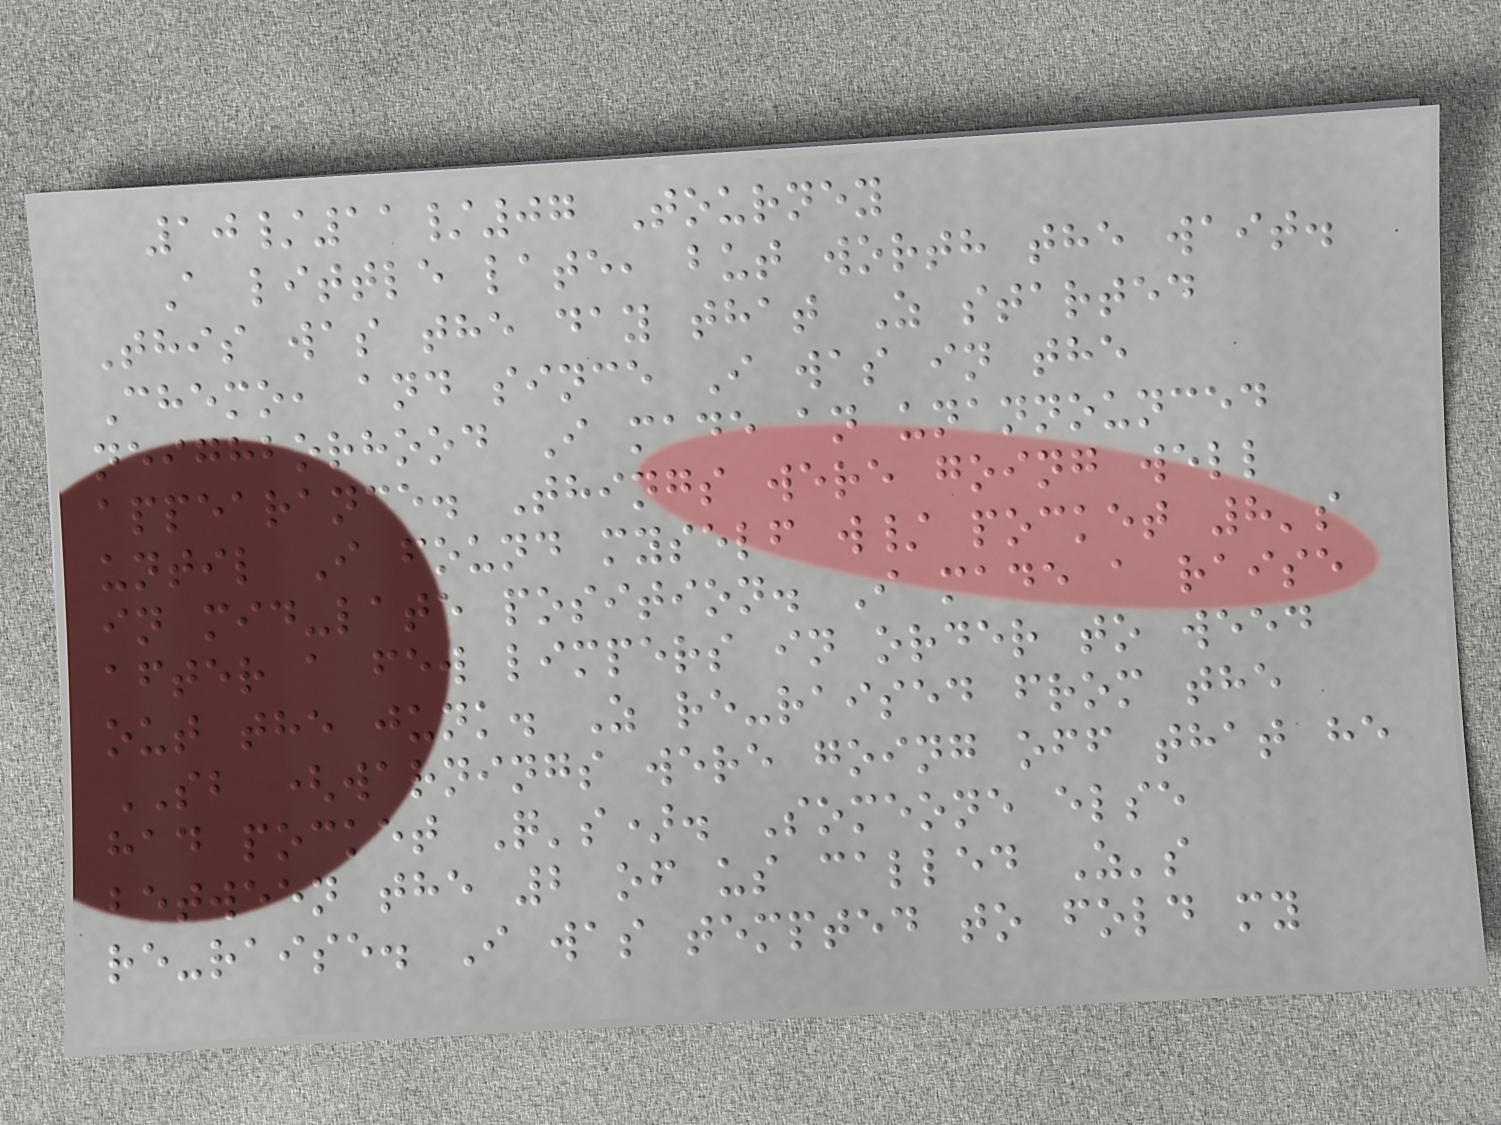10/11/07 Tourney
A little late, but worth the wait.
This was the day that Z started
Chemo, and since I was in the
neighborhood I made an unannounced
appearance. Things were going well
until I found myself w/ pocket 8's
in mid-late position. I made a raise
after a few limpers in order to weed
out the junk. Z re-raised from the
SB (warnings were going off that he
had pocket Q's). Someone else
between the 2 of us called Z's
re-raise. I was tempted to fold my
